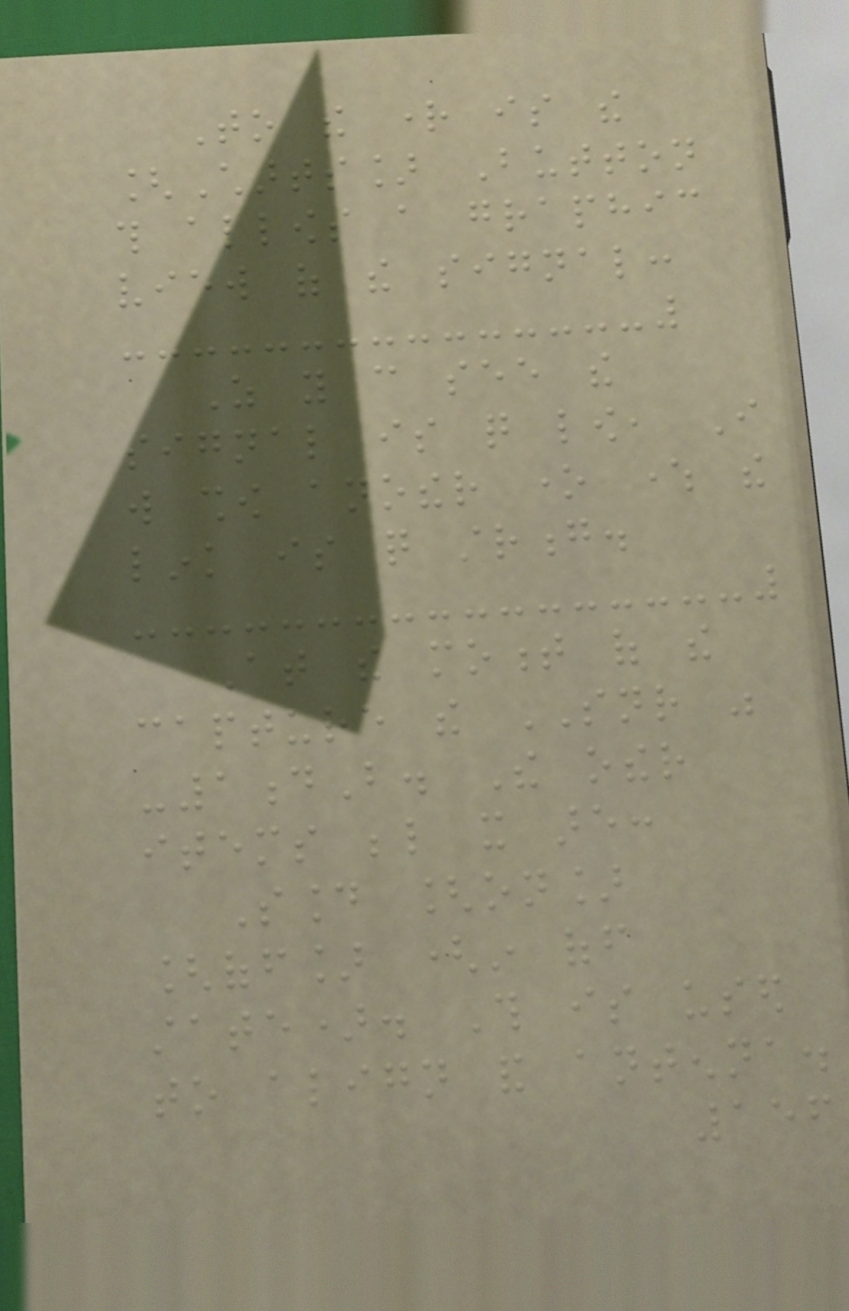To the right is the
[Charts] Button
this allows a graphic
view of the signal:
As you can see the
signal is quite low, I
will show another one where the
link is quite strong.
At the moment of the
capture the SNR was
-1dB. The other
items below it are:
Sound [on]
[off] (in off
state). This is used
to align and antenna.
156
